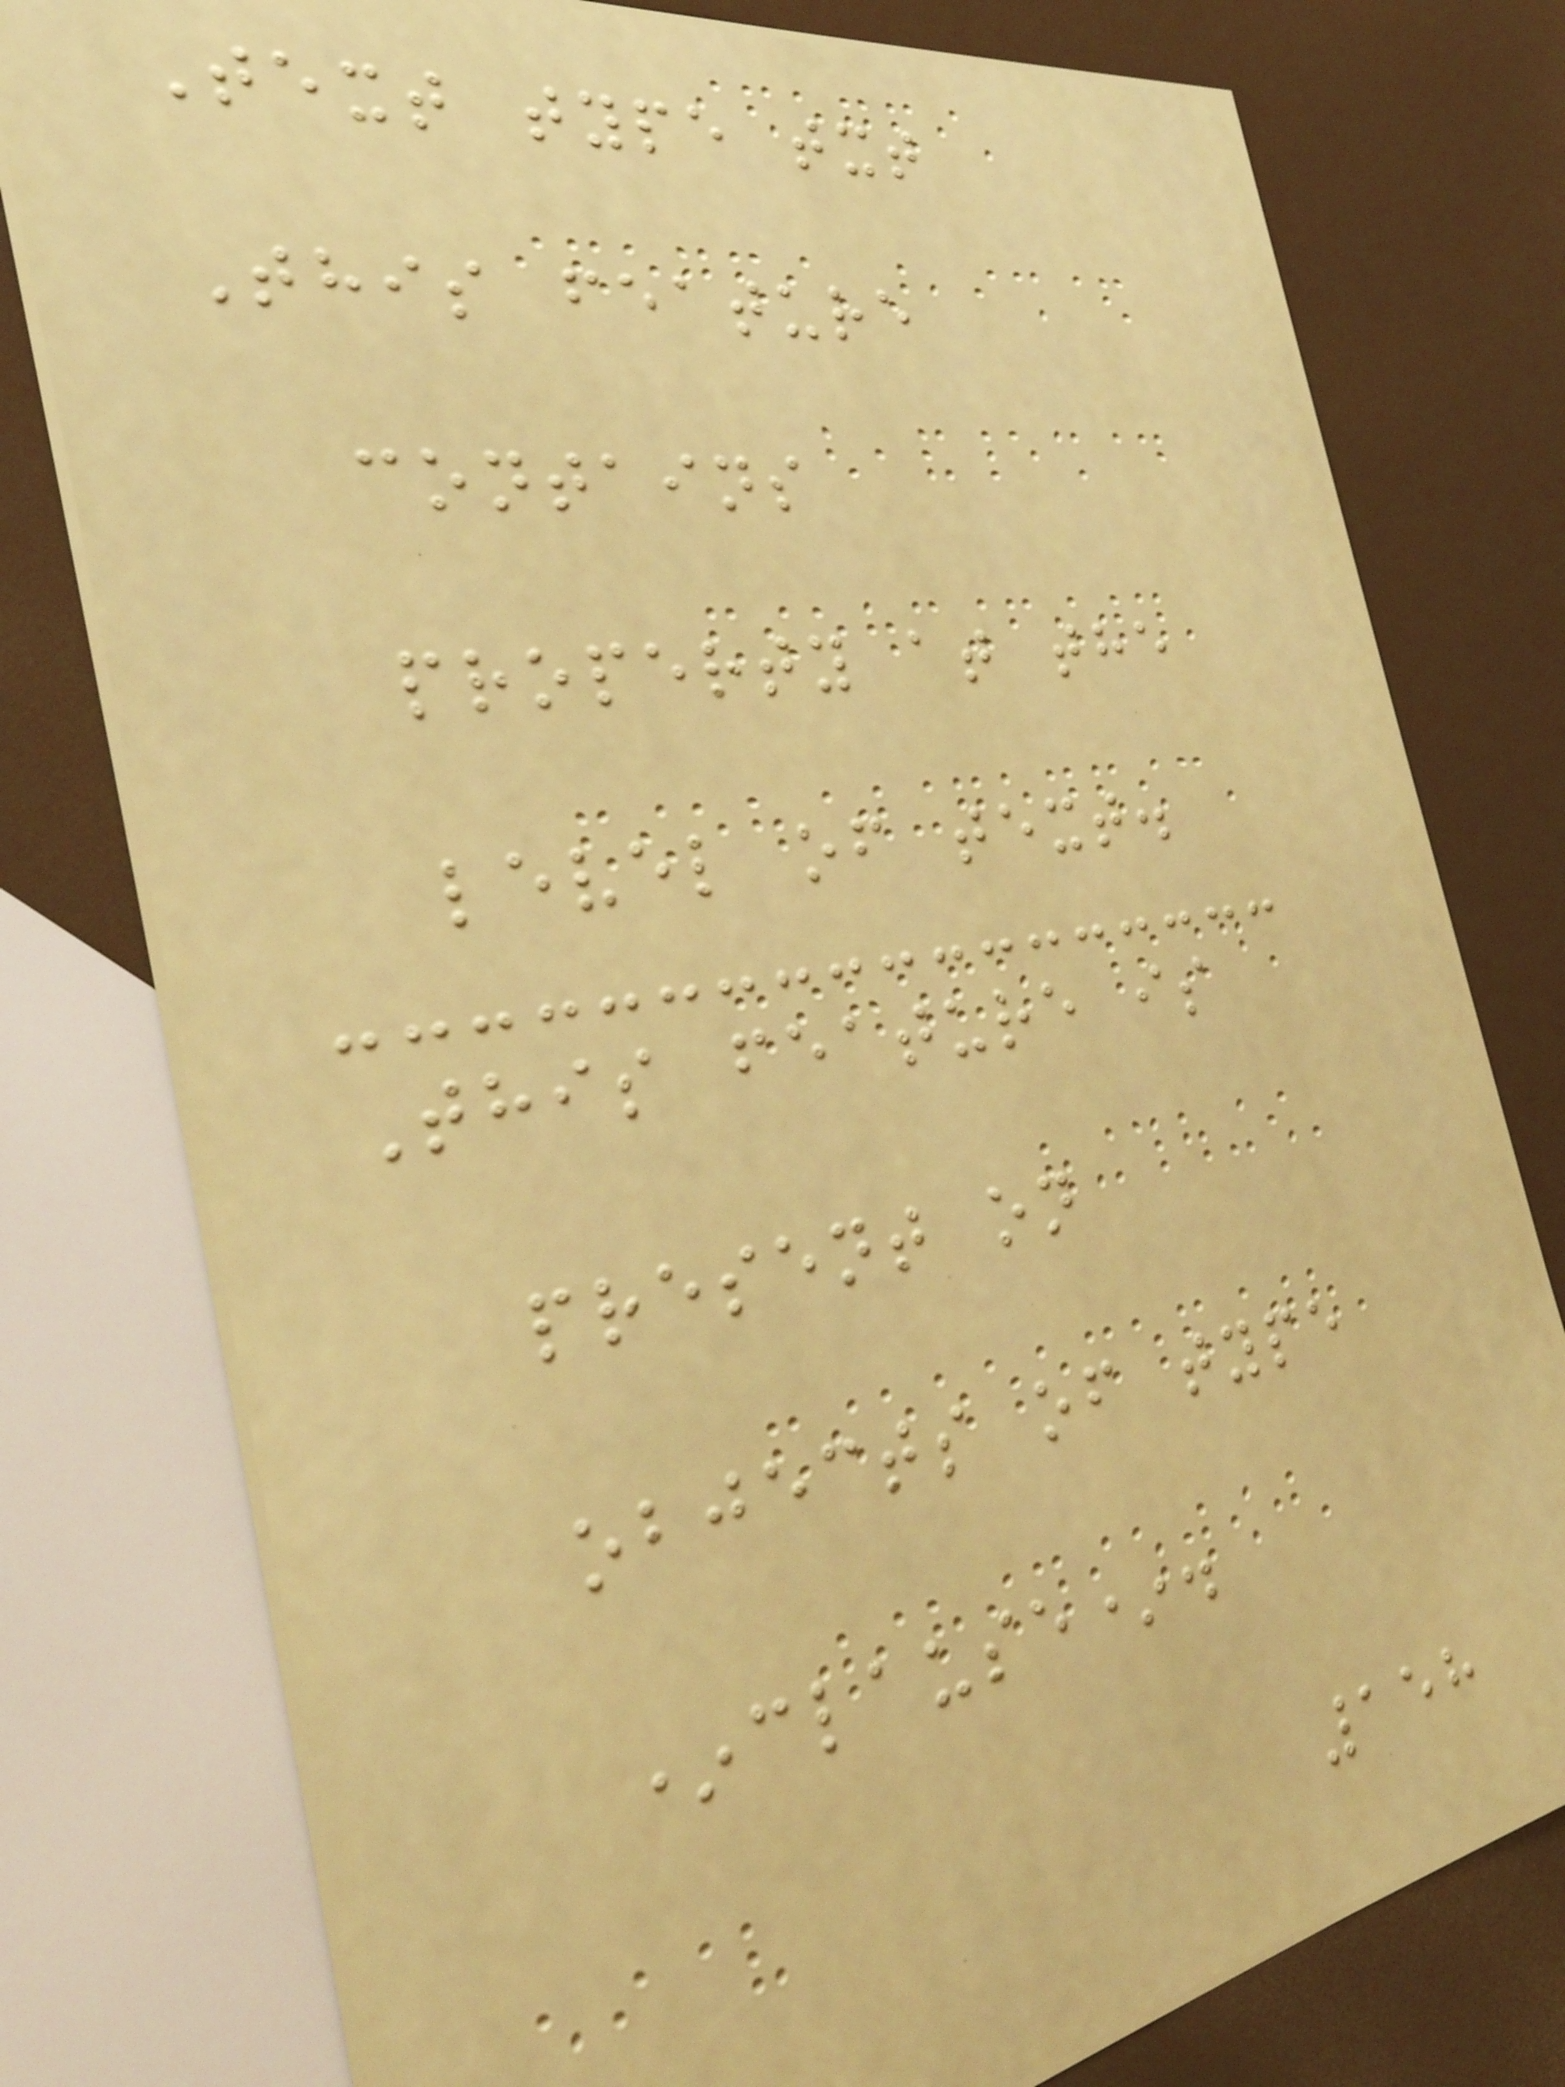Text type txt
This feature
contains
property at the
level of text.
This feature is
present on
objects of type
*clause*.
158
